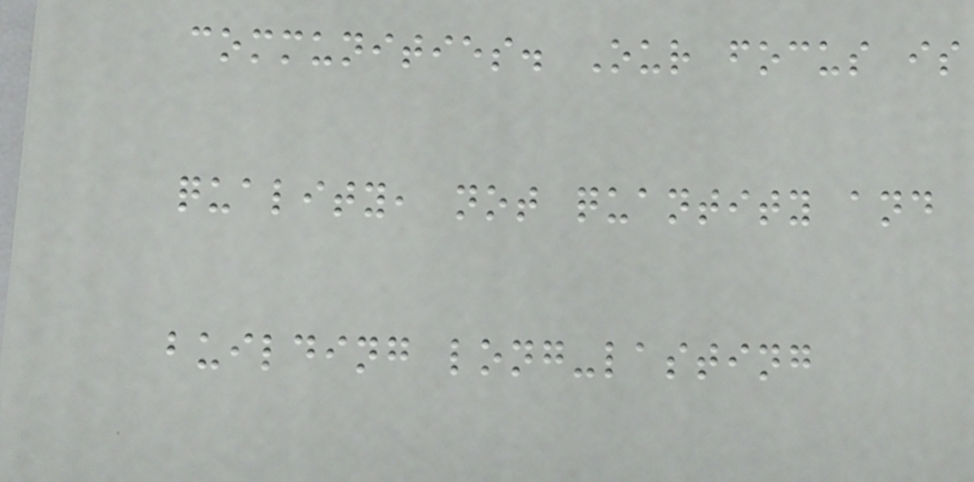communities. Our focus is
quality, not quantity and
building long-lasting
